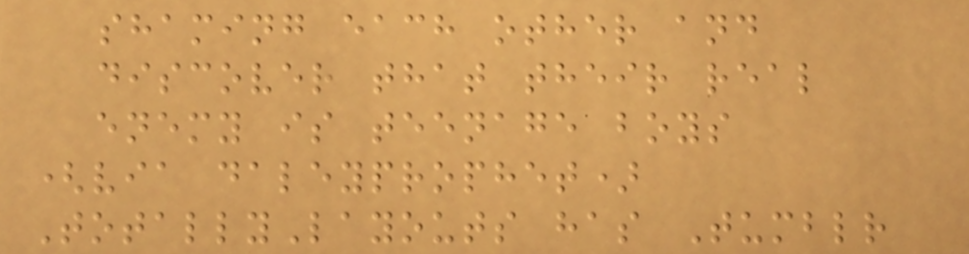shaming each other and
discover that their real
enemy is teenage boys
(via daleyprophet)
TotallyLayouts has Tumblr
